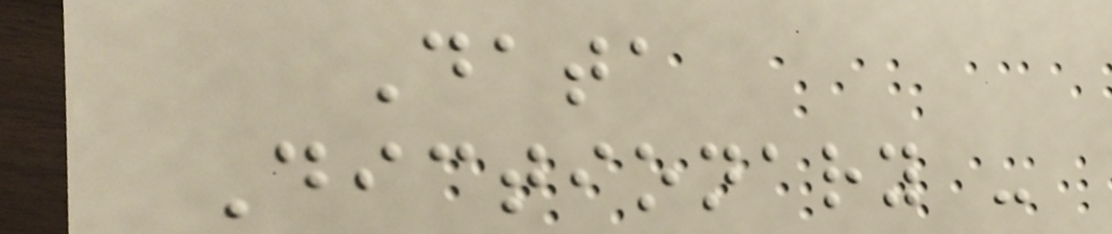Data
Dictionary -
